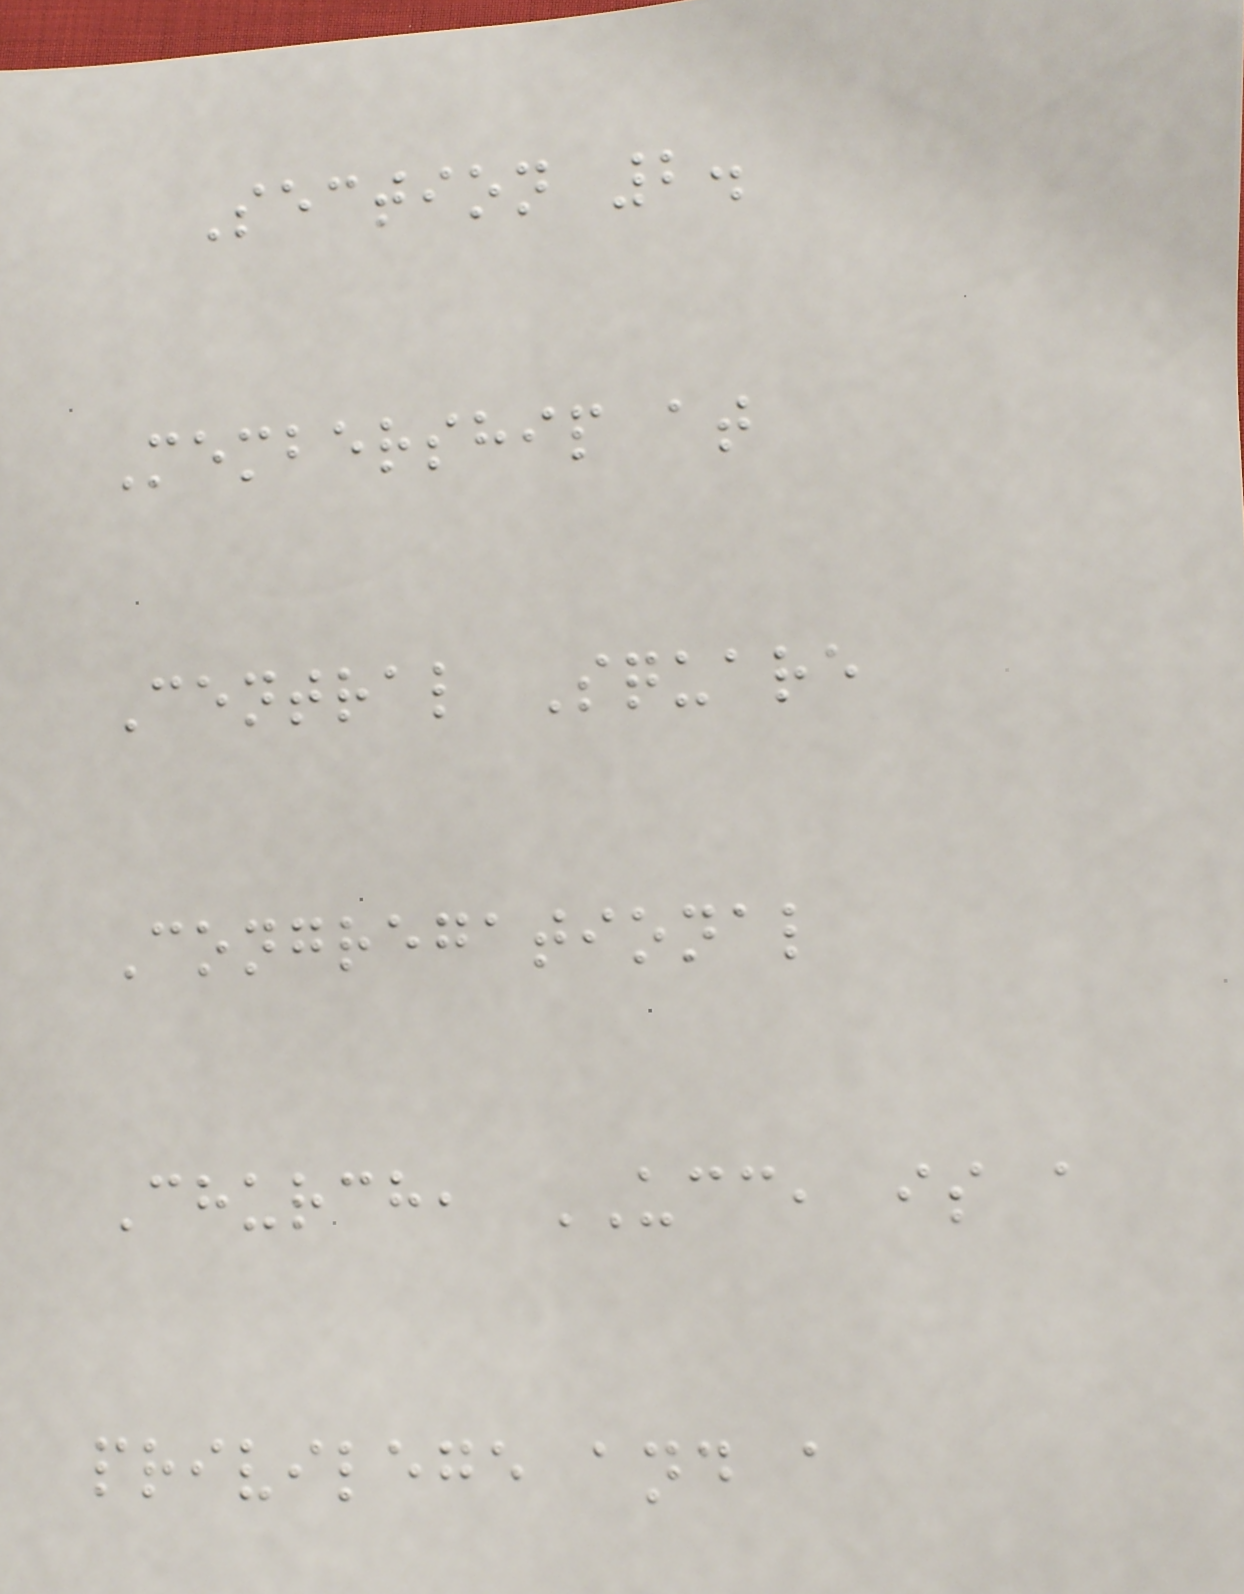Section 2.
Membership at
Central Square
Congregational
Church, UCC, is a
privilege and a
